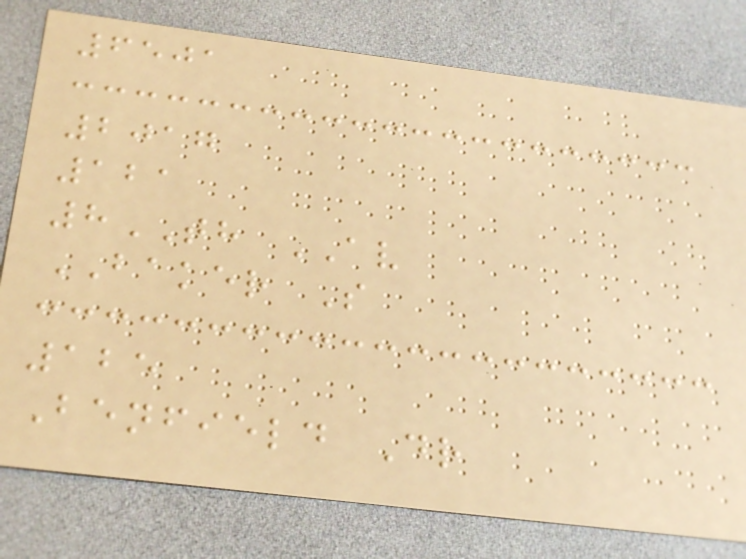6501
2017
121
8TH AV
BAKER S
125
Benfield Dr
